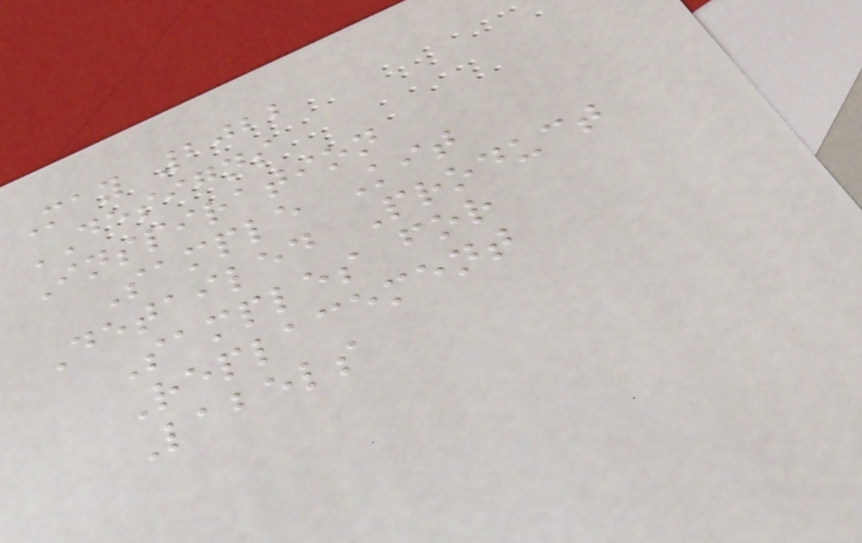May 2022
DESIGNS
Inspiration
Sample Kit
Detailed Product
Samples for
Replacement
Labels
